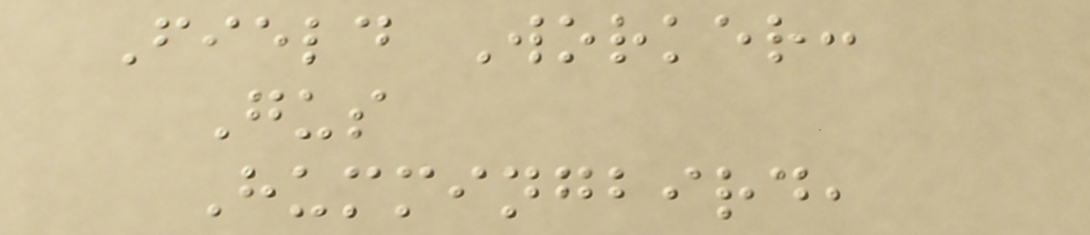Field Worker:
Gus
Hummingbird,
